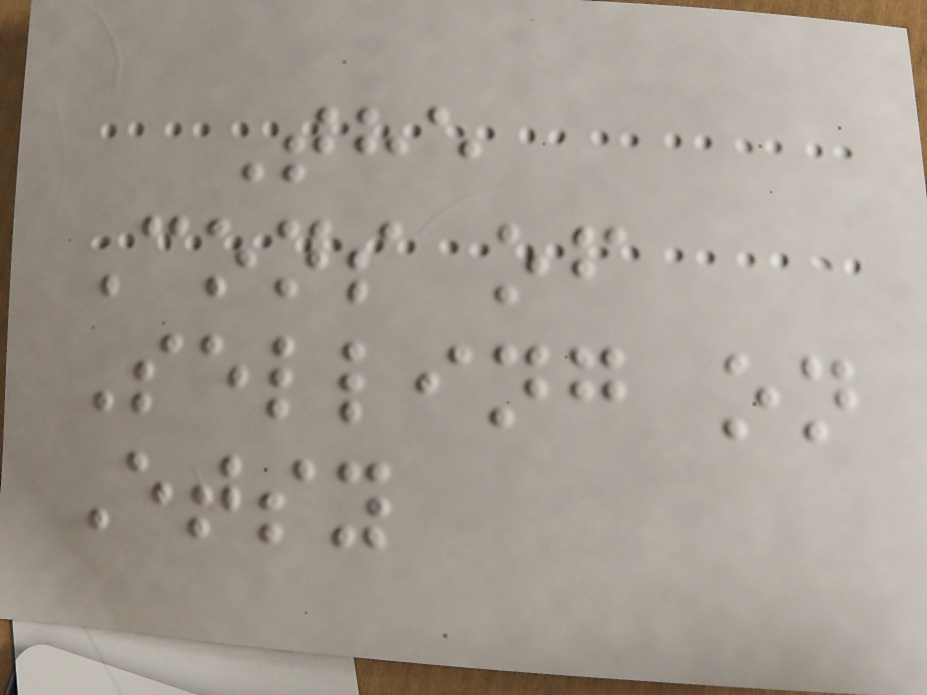The
Cons of
Selling on
Etsy
